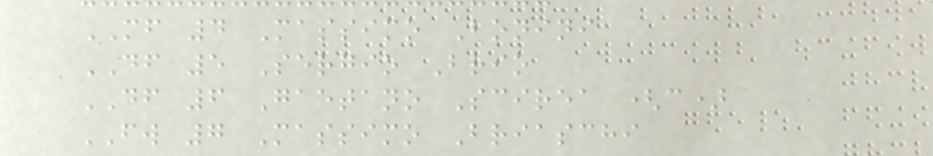MF 4 Massimo Bonini
DF 5 Sergio Brio
DF 6 Gaetano Scirea (c)
FW 7 Massimo Briaschi
